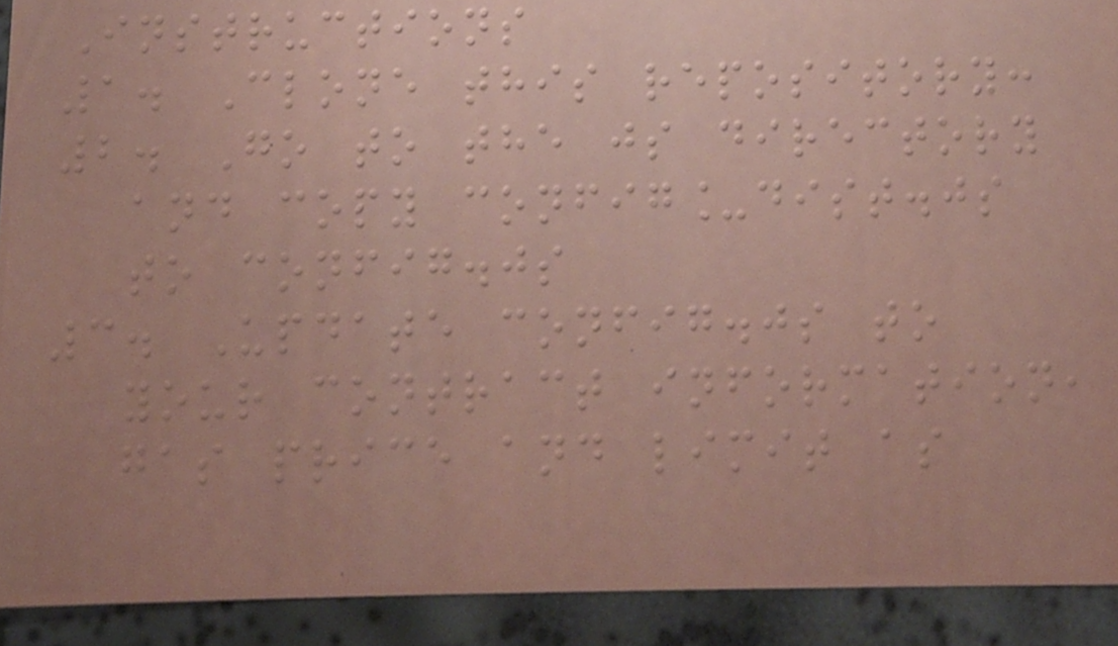Instructions
1. Clone this repository:
2. Go to the js directory
and copy config_dist.js
to config.js
3. Update config.js to
your contract information,
gas price and limit as
